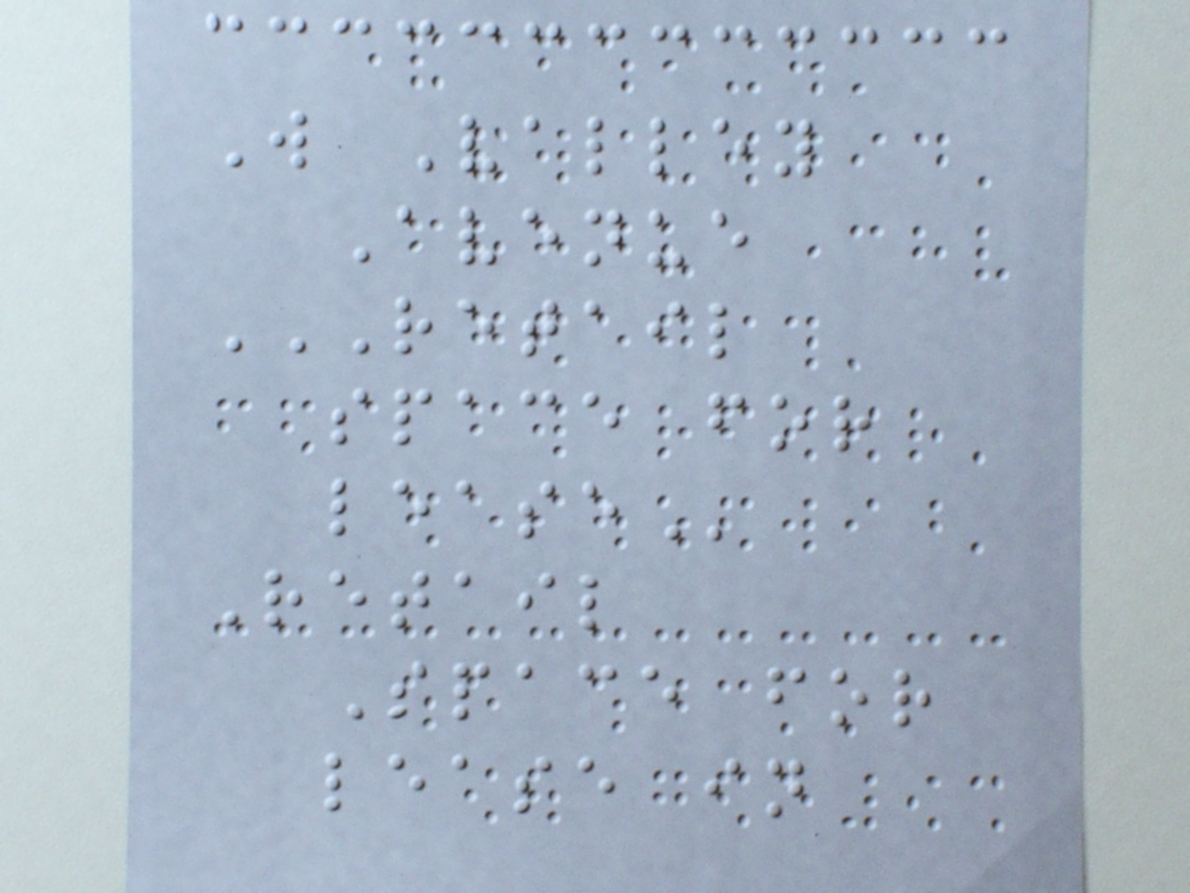W Valley
Avenue
RETAIL
SPACE FOR
LEASE
Retail
Space for
lease in
